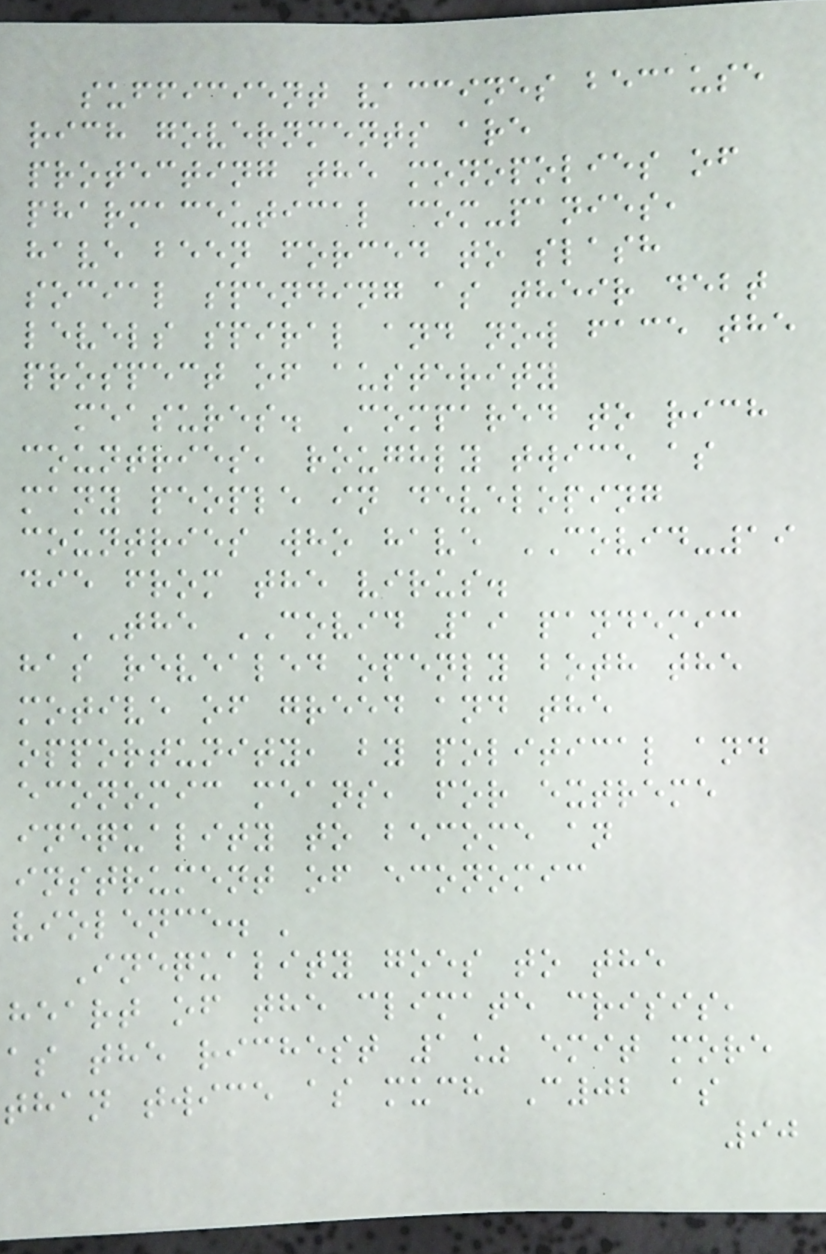sufficient vaccines because
rich governments are
protecting the monopolies of
pharmaceutical com-panies,
have been forced to slash
social spending as their debt
levels spiral and now face the
prospect of austerity
measures. Compared to rich
countries, roughly twice as
many people in developing
countries who have COVID-19
die from the virus.
'The COVID 19 pandemic
has revealed openly both the
motive of greed and the
opportunity, by political and
economic means, for extreme
inequality to become an
instrument of economic
violence. '
Inequality goes to the
heart of the climate crisis,
as the richest 1% emit more
than twice as much C02 as
90
